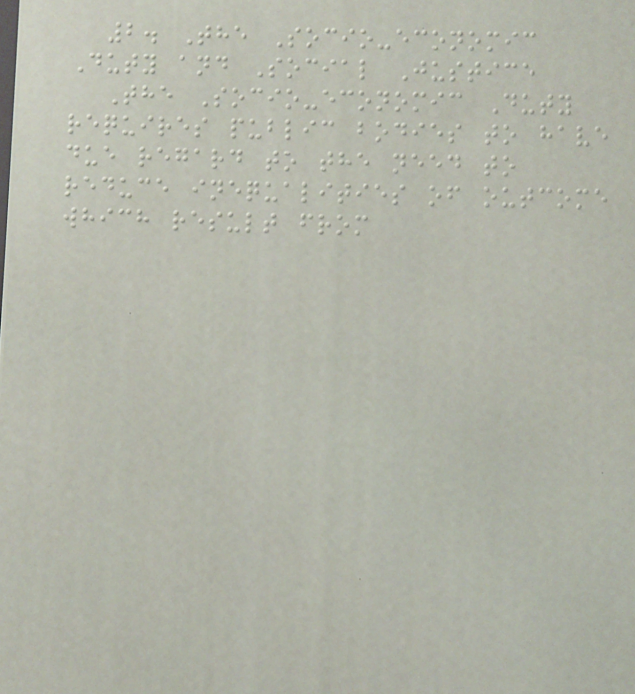2. The Socio-economic
Duty and Social Justice
The Socio-economic Duty
requires public bodies to have
due regard to the need to
reduce inequalities of outcome
which result from
